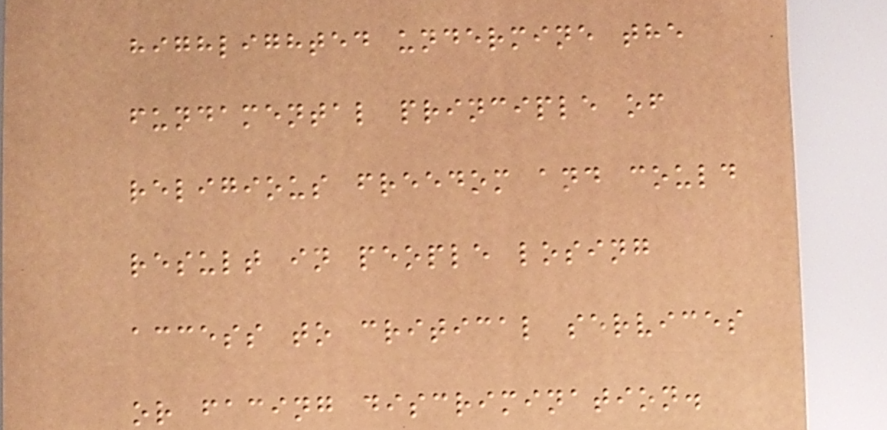highlighted undermine the
fundamental principle of
religious freedom and could
result in people losing
access to critical services
or facing discrimination.
